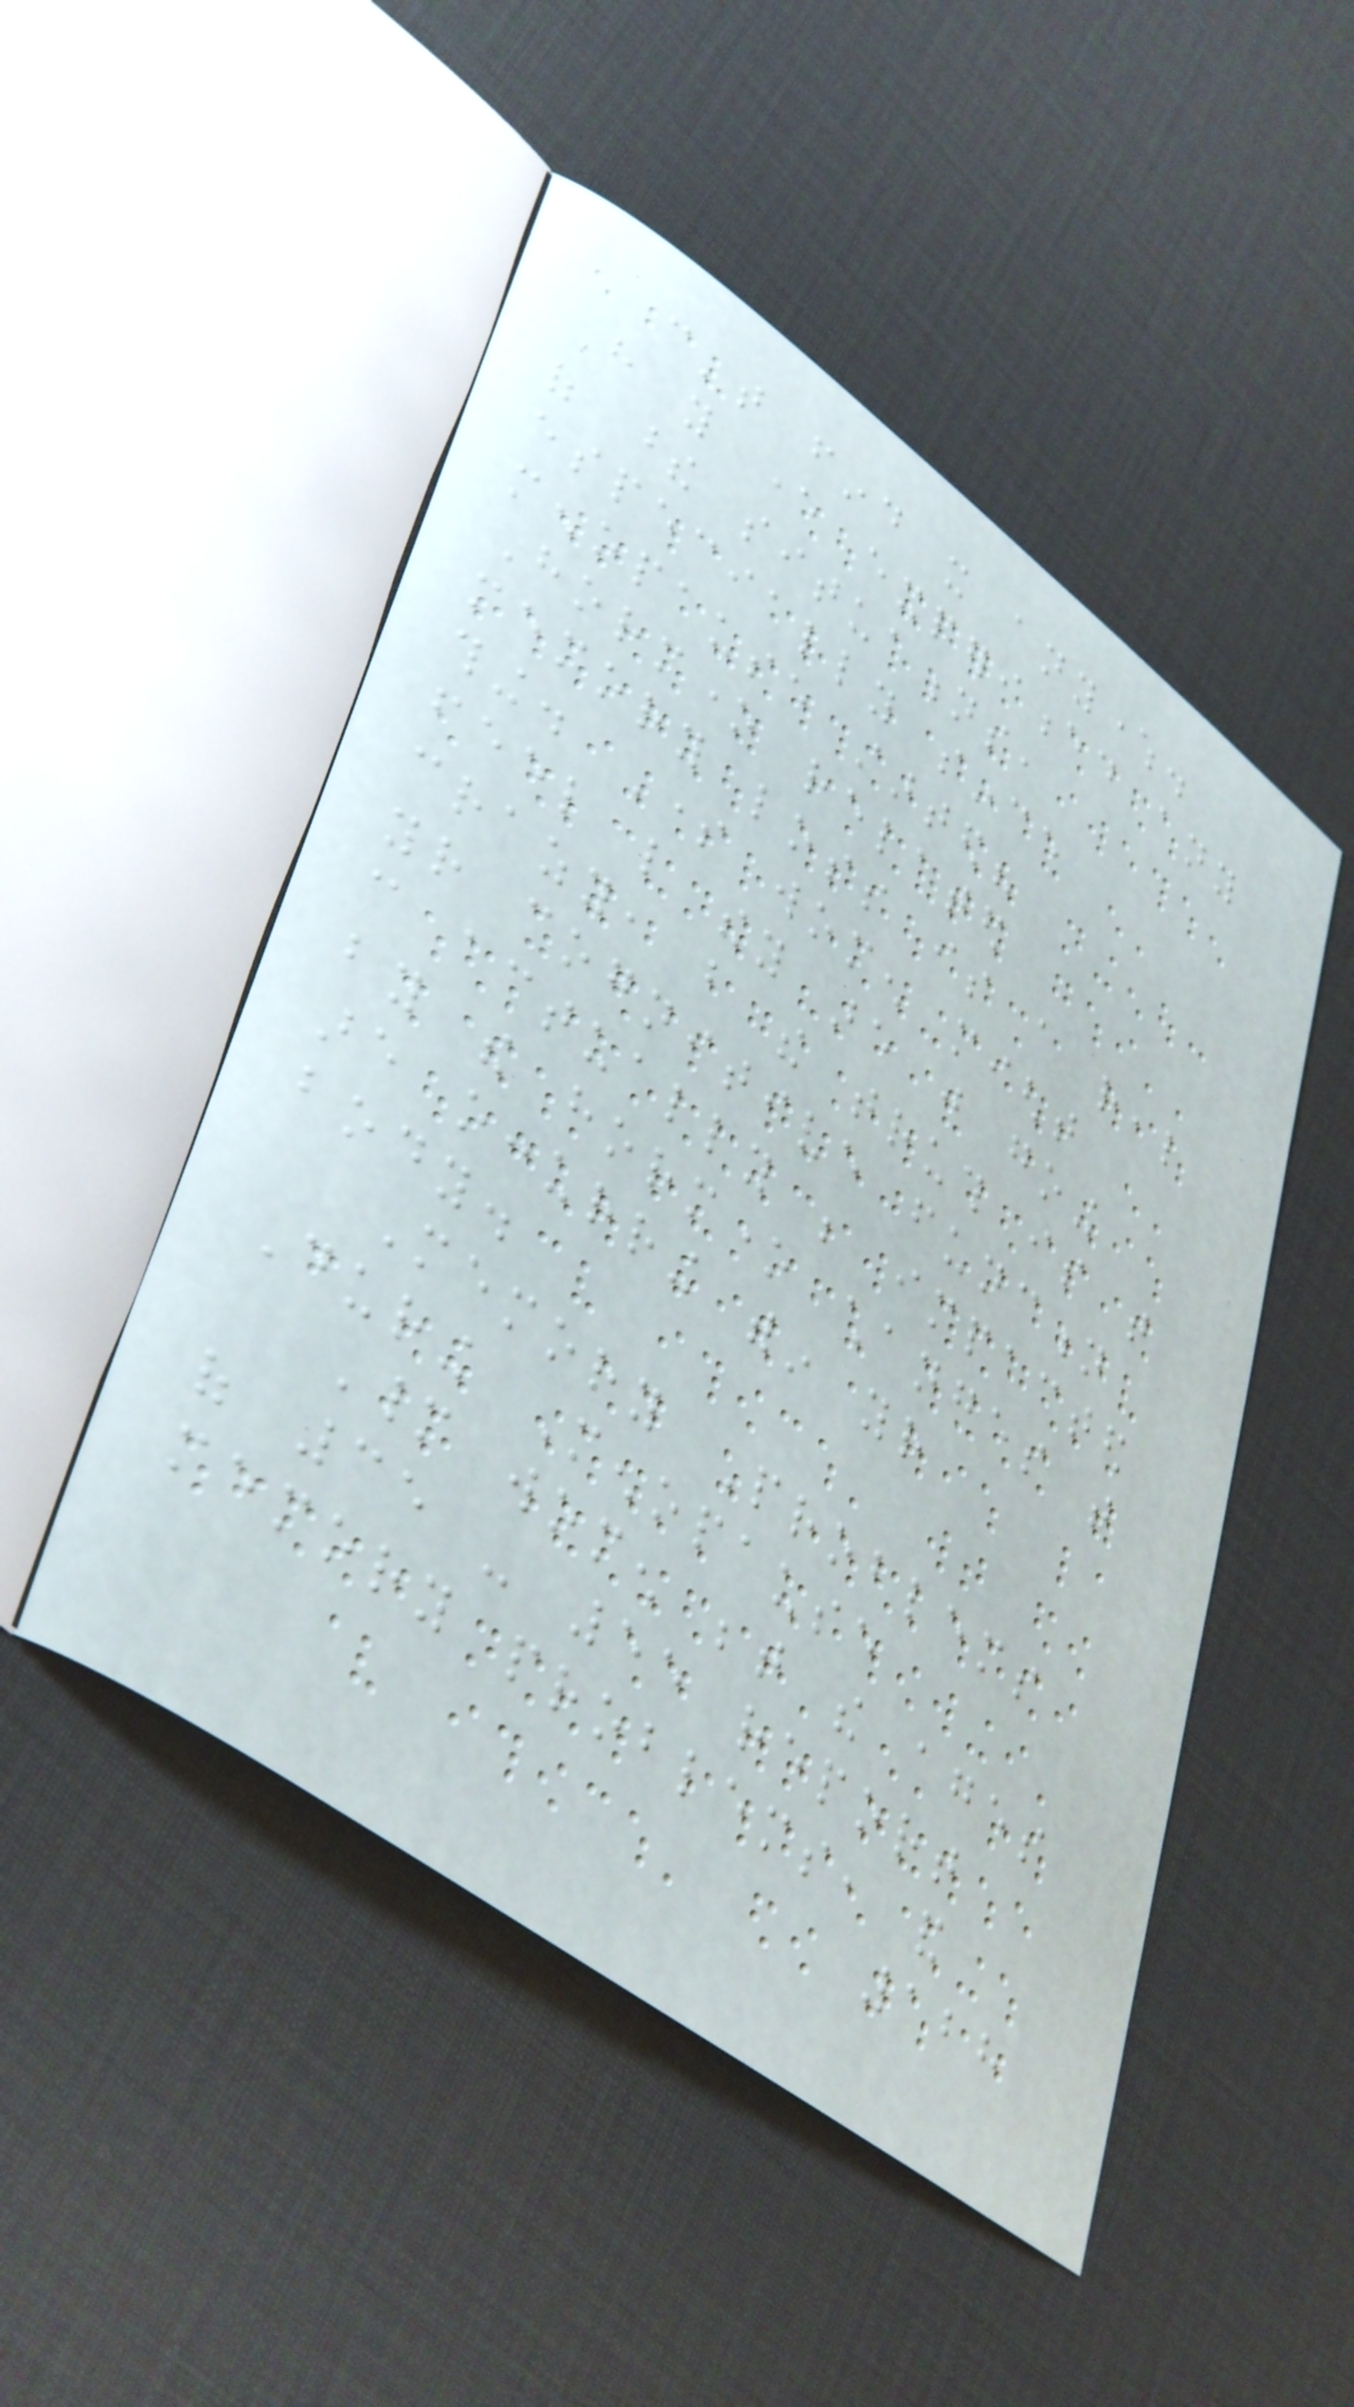can't find it anywhere.
Have you ever experienced any
of these situations,
especially since
menopause started?
Hormone related
memory loss is a real
thing. Some women might
feel like they are just going
crazy, but the truth is that
your cognitive function
can actually be impacted
by the hormone changes that
are occurring within your
body.
Memory Problems
During Menopause
Many women between the ages
of 35 - 55 report
memory problems, and
128
